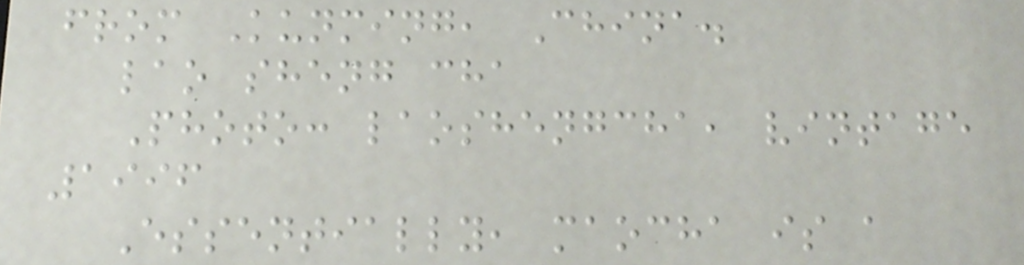from Kunming, China.
lao sheng cha
Photo: laoshengcha, vintage
1996
Essentially, maocha is a
